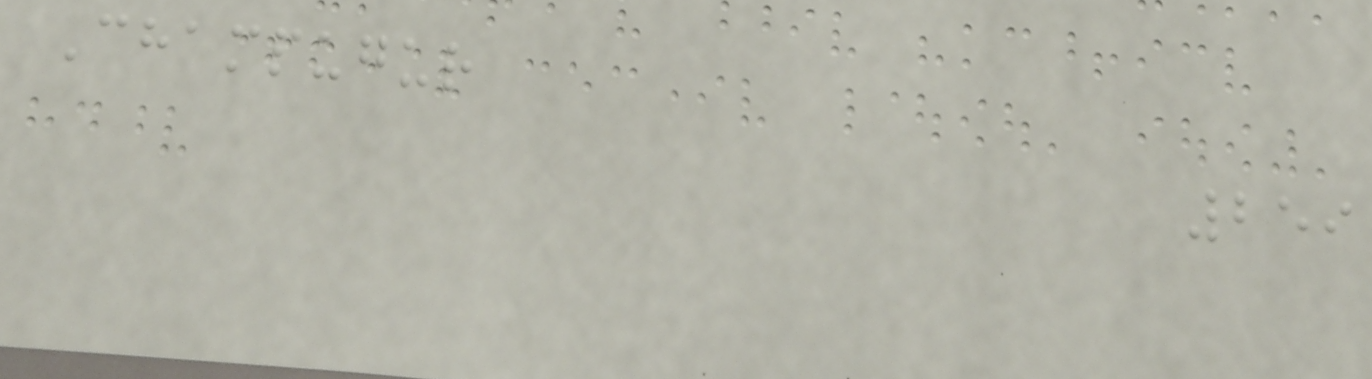Champugur
259
